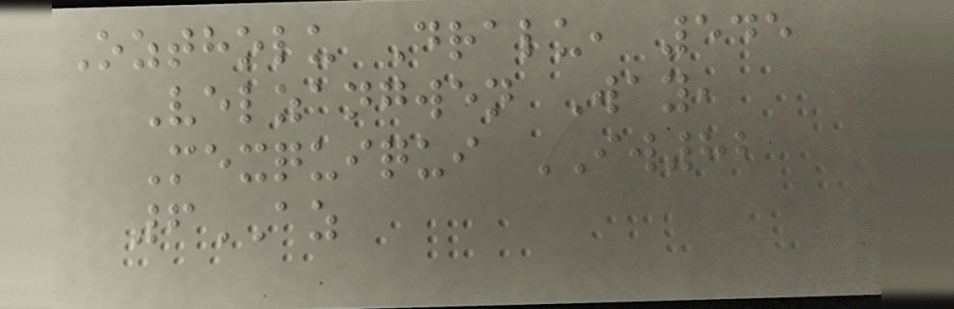Oztholu Dralu, 545
Velzangwen Way,
Mexquiqui IW82
6AZ
